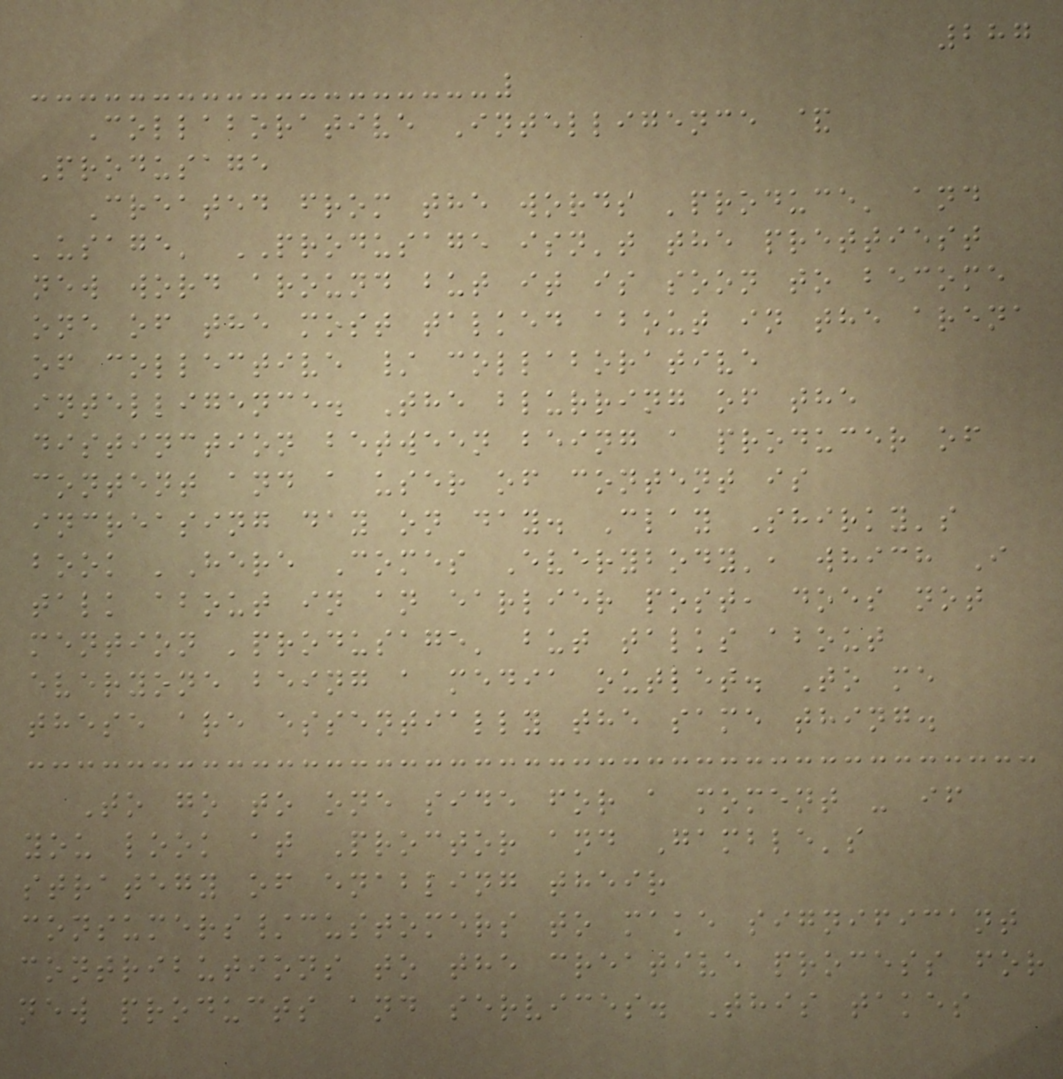287
Collaborative Intelligence &
Produsage
Created from the words 'produce' and
'usage' PRODUSAGE isn't the prettiest
new word around but it is soon to become
one of the most talked about in the arena
of collective / collaborative
intelligence. The blurring of the
distinction between being a producer of
content and a user of content is
increasing day on day. Clay Shirky's
book 'Here Comes Everybody', which I
talk about in an earlier post, does not
mention 'produsage' but talks about
everyone being a media outlet. To me
these are essentially the same thing.
To go to one side for a moment - if
you look at Proctor and Gamble's
strategy of enabling their
consumers/customers to make significant
contributions to the creative process for
new products and services. This takes
